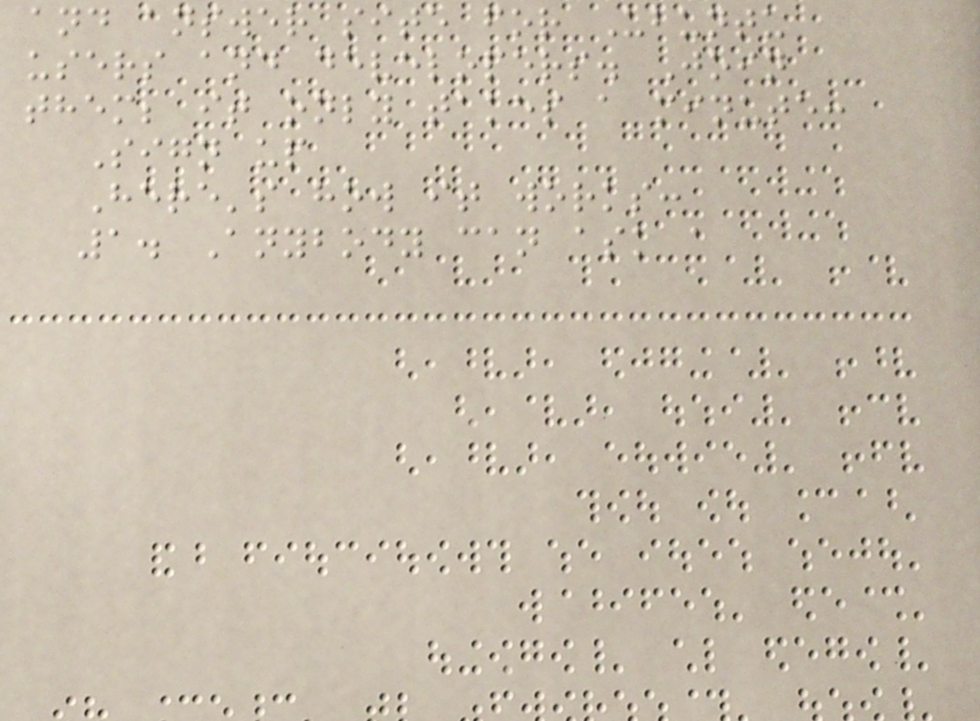and answer site for Ubuntu
users and developers. Join
them; it only takes a minute:
Sign up
Here's how it works:
1. Anybody can ask a
